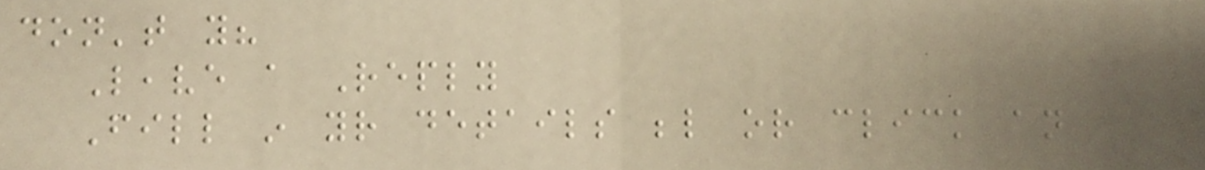don't you?
Leave a Reply
Fill in your details below or click an
